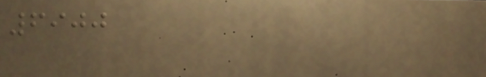6900
